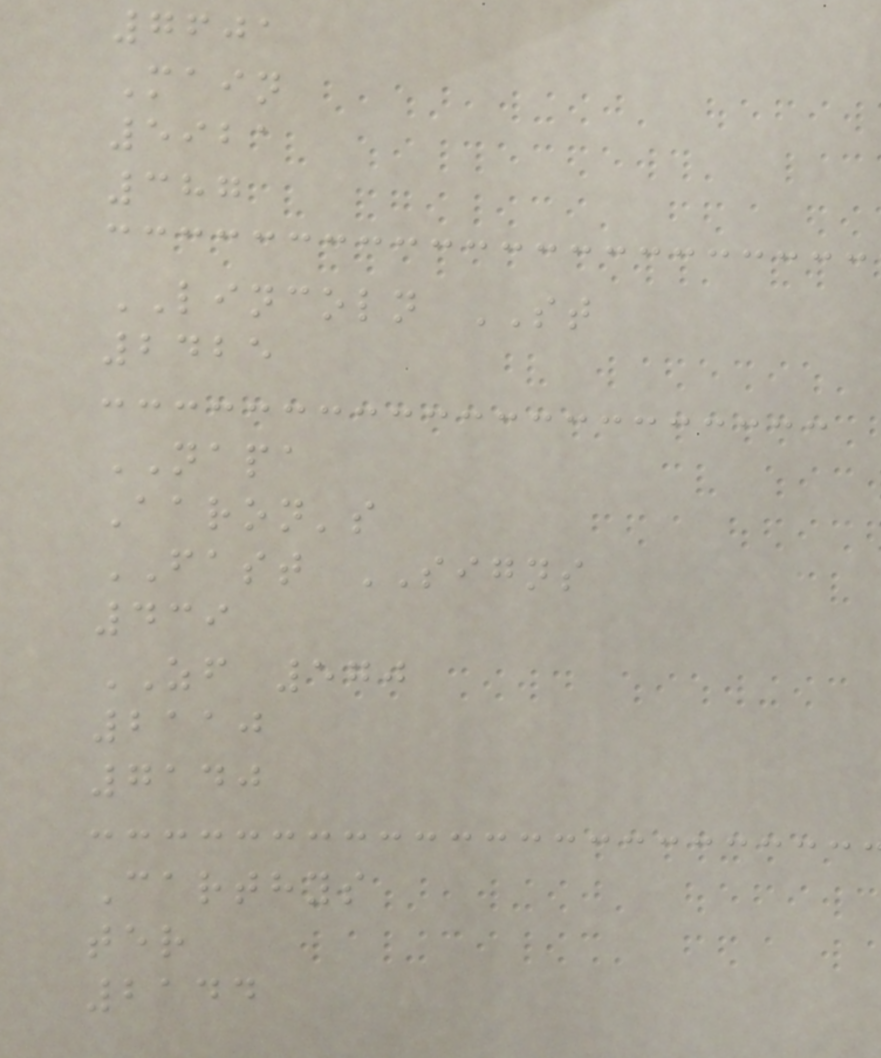7601
Main
5921
387
LINCOLN ST
2425
NAPA
Aaron's
FAST SIGNS
439
ZF 570
2110
7140
Carthys
ter
2144
